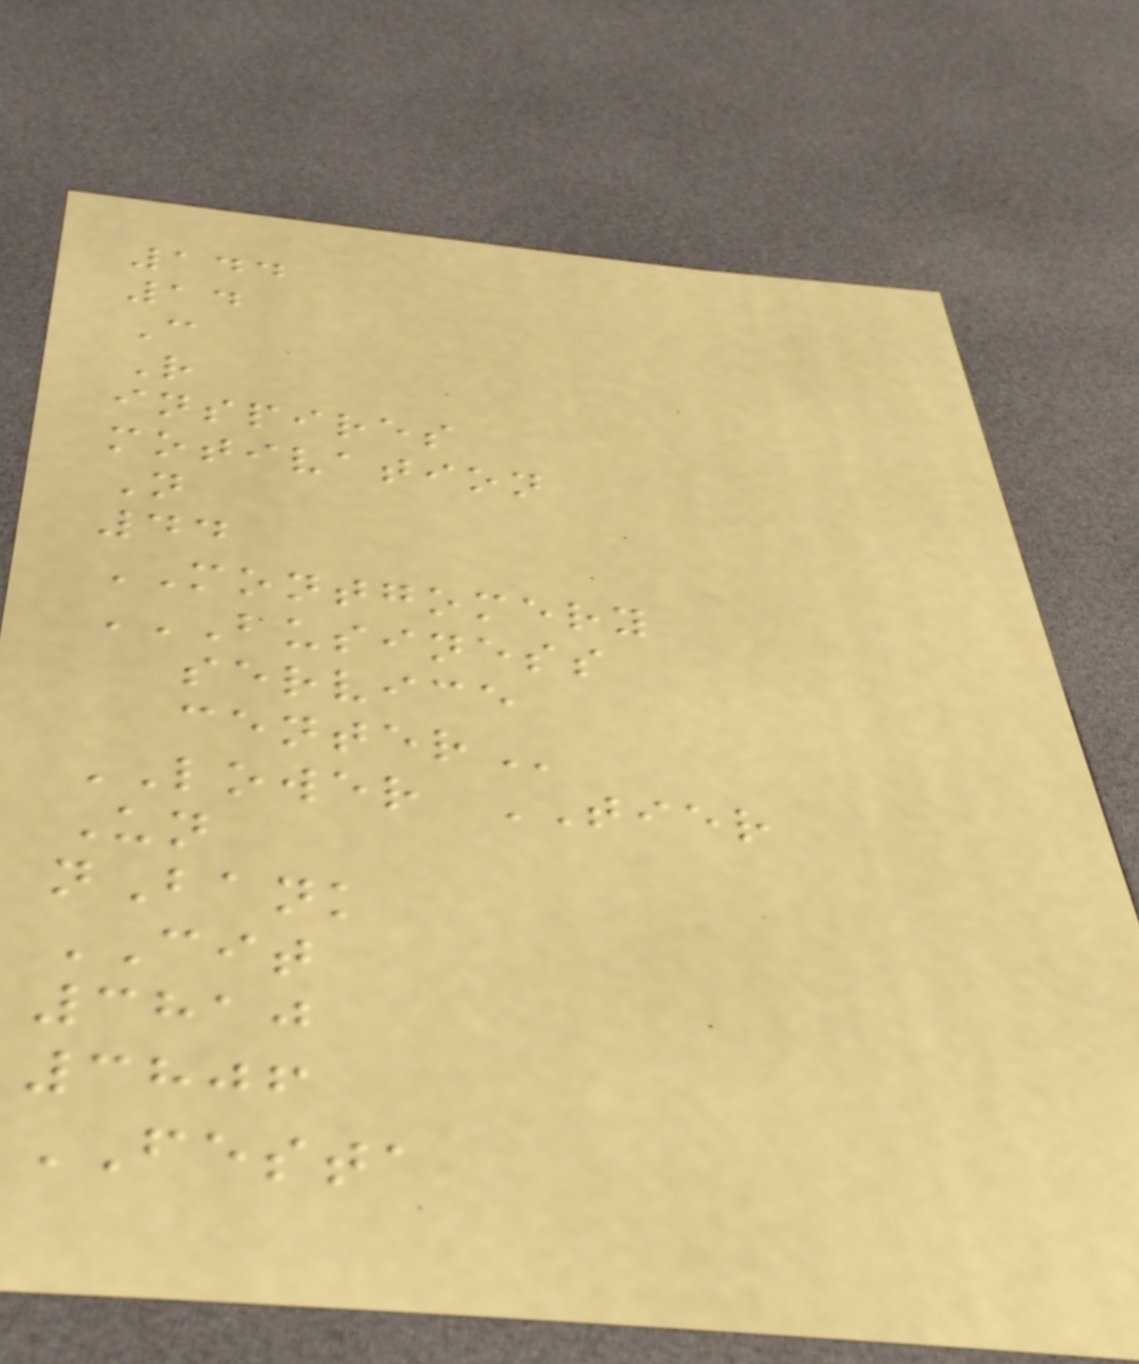144
14
C
R
inspires
motivation
N
44
MONTGOMERY
BUSINESS
SERVICE
CENTER
LOWER TIER
Un
nBank
CIT
3810
3806
FESTA
